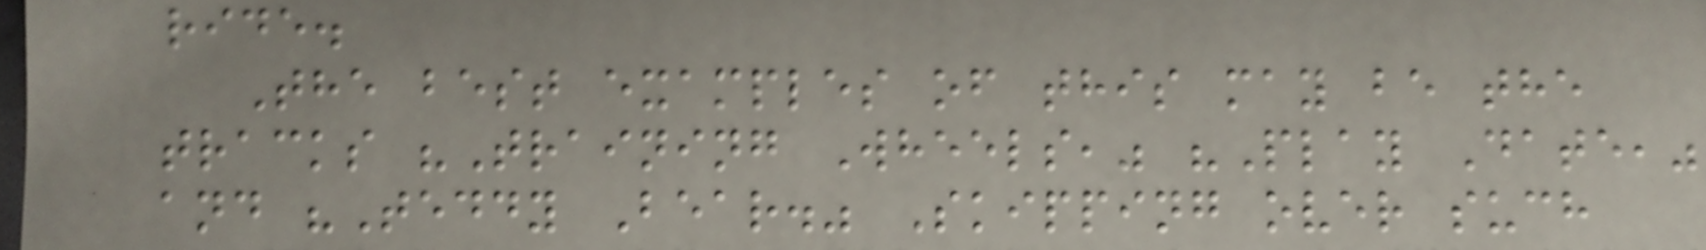ride.
The best examples of this may be the
tracks "Training Wheels," "Play Date,"
and "Teddy Bear." Skipping over such
